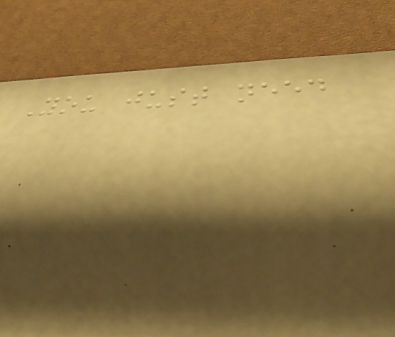You just need
